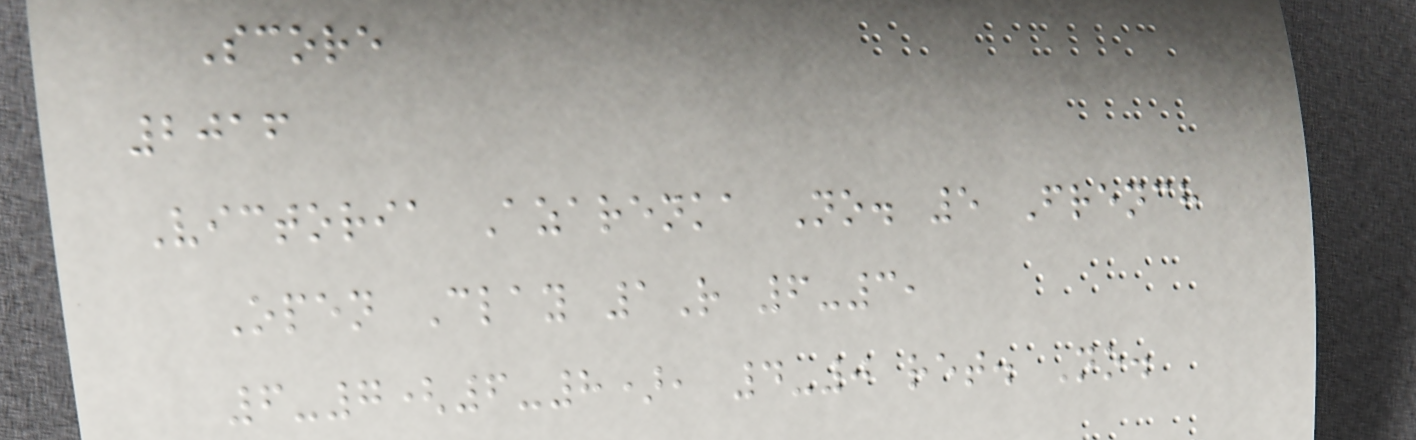Score
2016
Victoria Azarenka No. 5 French
Open Clay 1R 6-3,
6-7(6-8), 4-0 ret. No.
